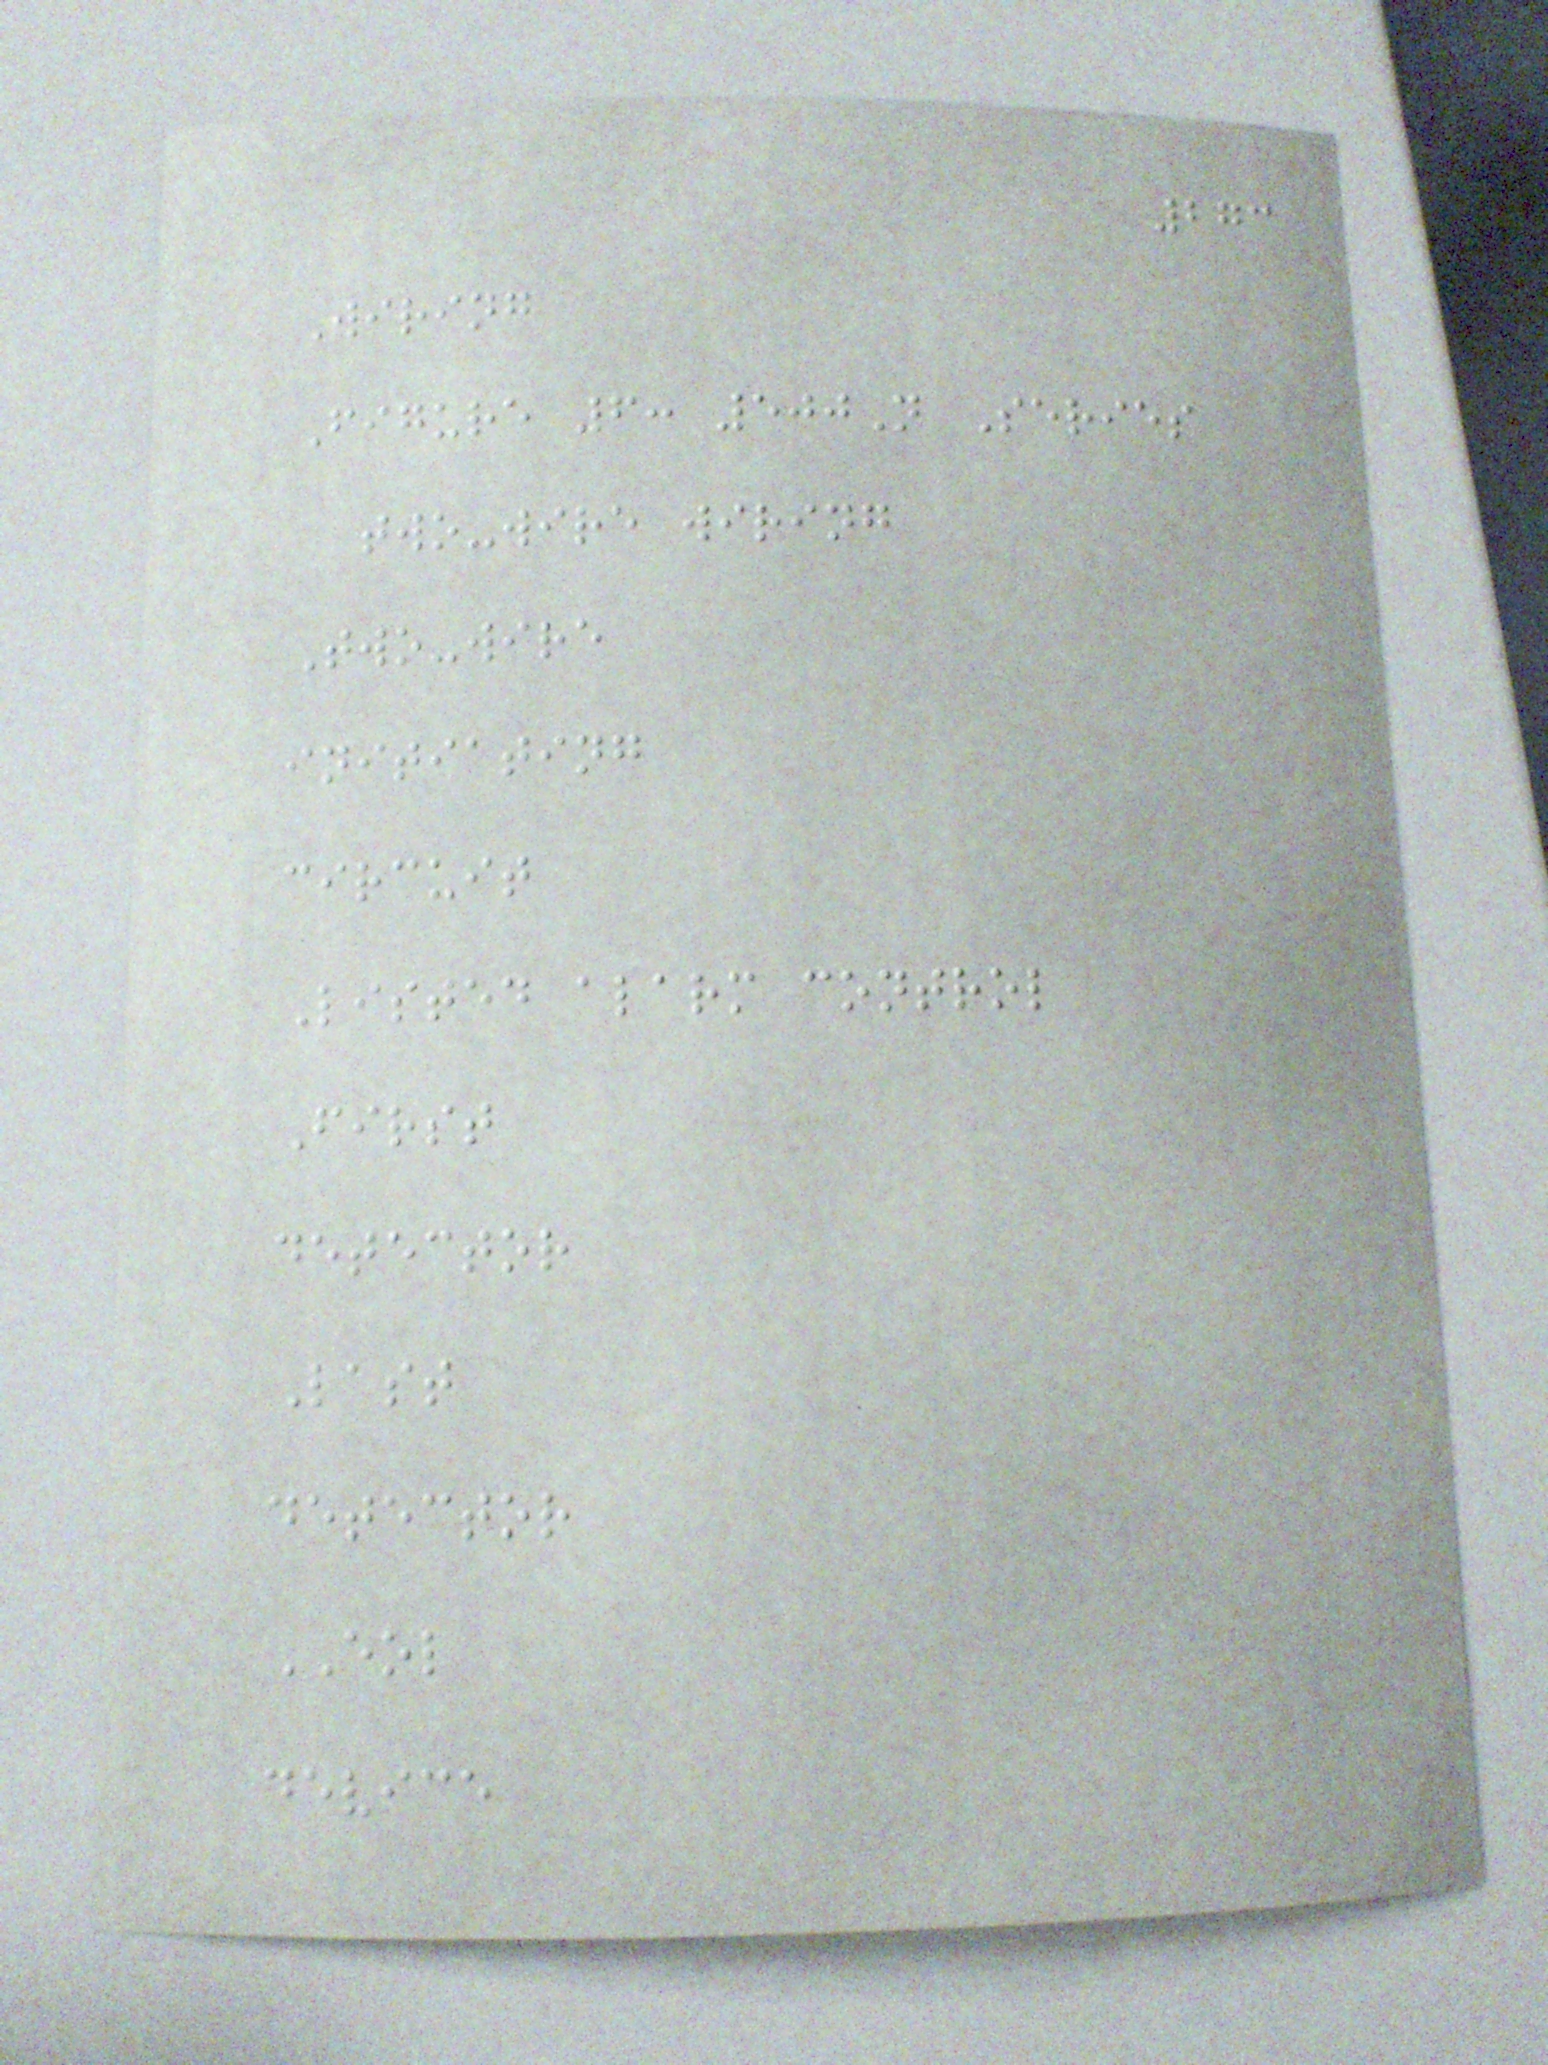273
Wiring
Figure 6: 500N Series
two-wire wiring
Two-wire
initiating
circuit
Listed alarm control
First
detector
Last
detector
EOL
device
